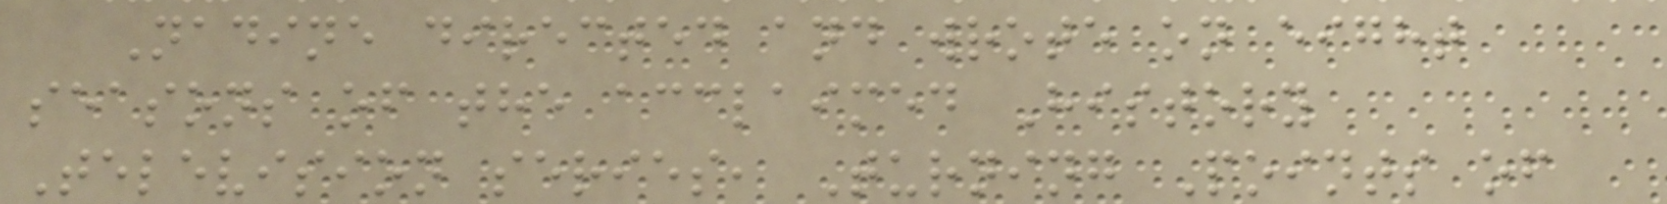Nadine directed and wrote on eight
seasons of the acclaimed History
Television series, Turning Points of
